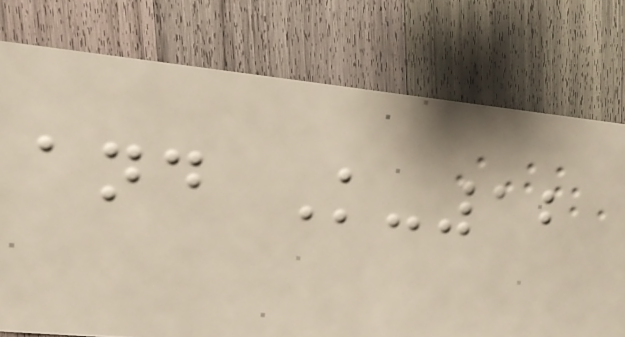and K-12
